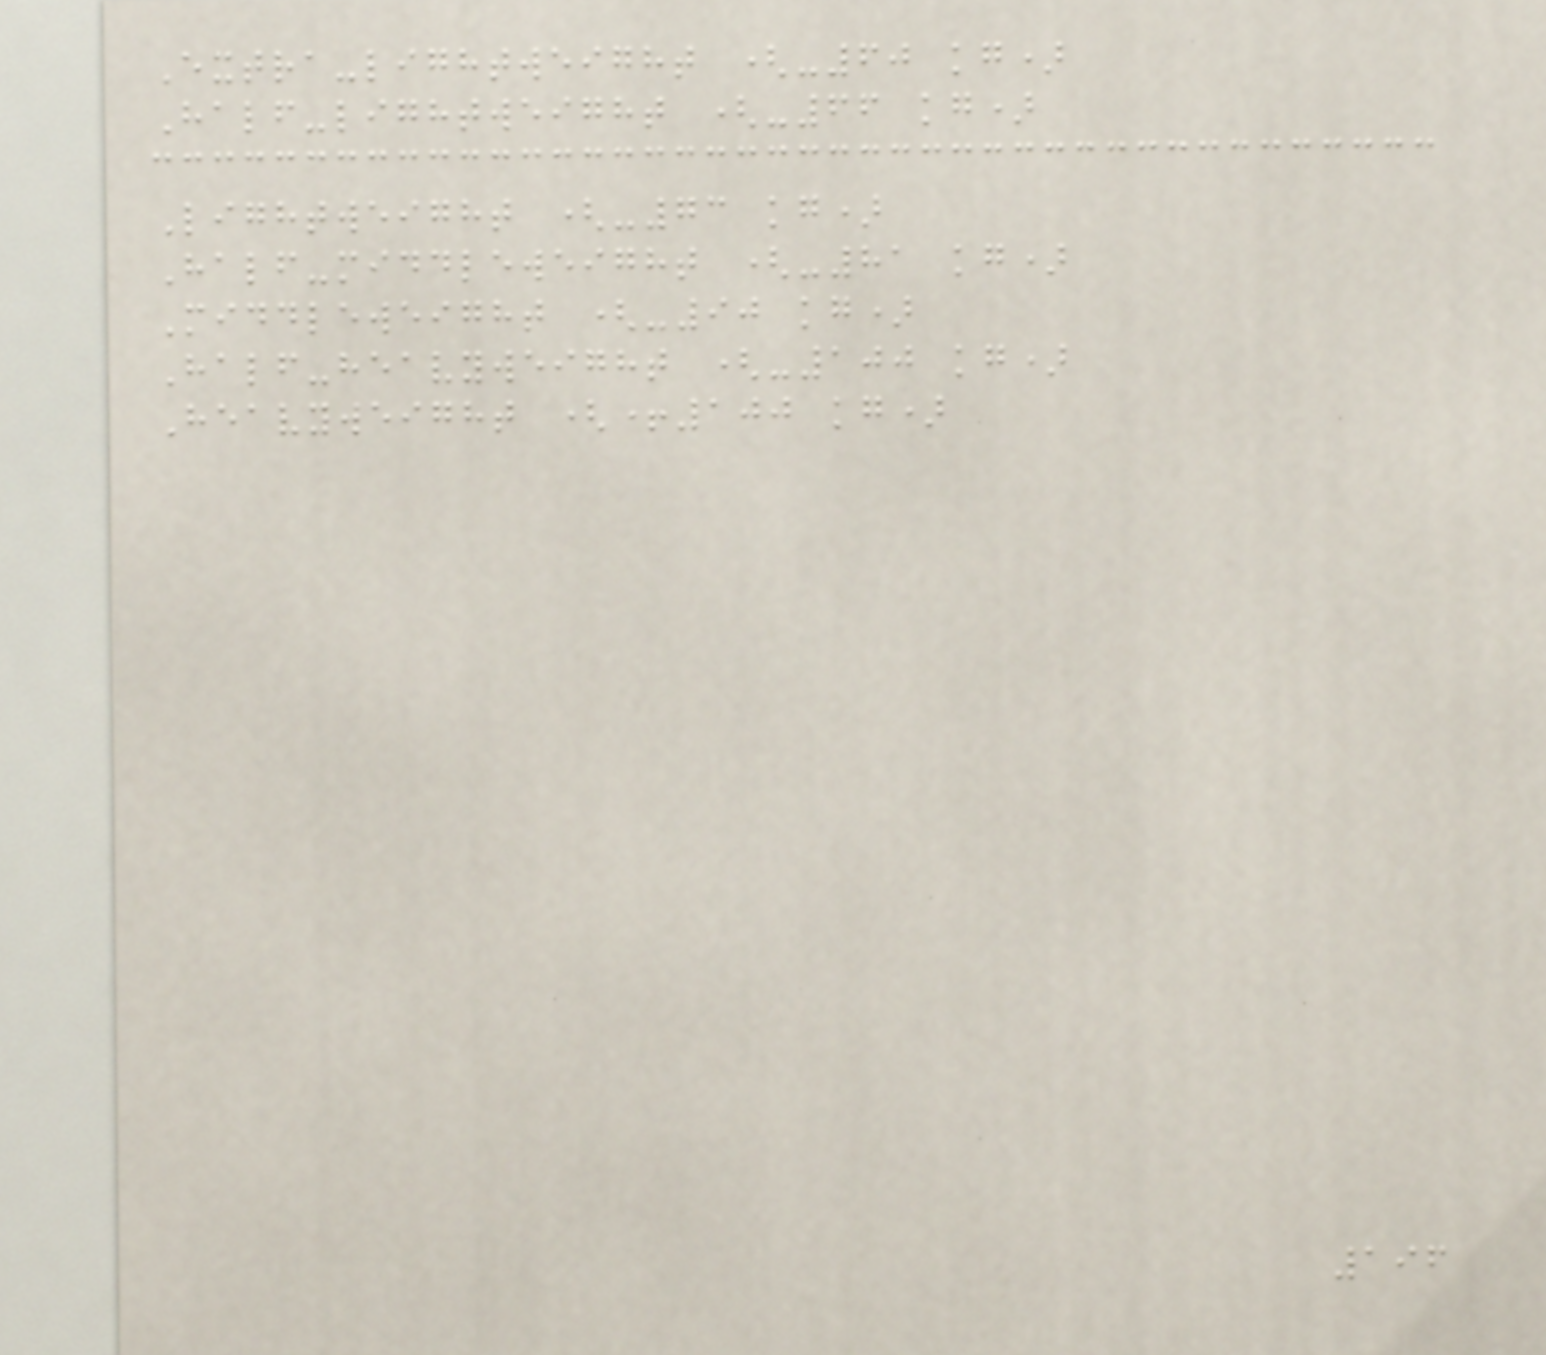Extra-lightweight (-60 kg)
Half-lightweight (-66 kg)
Lightweight (-73 kg)
Half-middleweight (-81 kg)
Middleweight (-90 kg)
Half-heavyweight (-100 kg)
Heavyweight (+100 kg)
196
